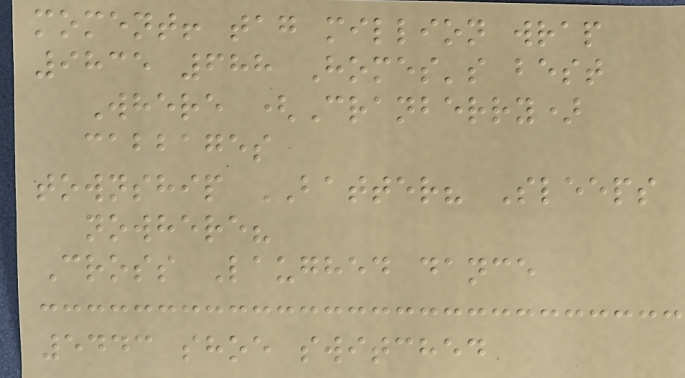moment! tag million wrap
9835 688 Homes's best
Where (Cranberry)
cabbages
township BATTER? Sleeps
nowhere?
Cross Laughed dance
5443 shoe switched
